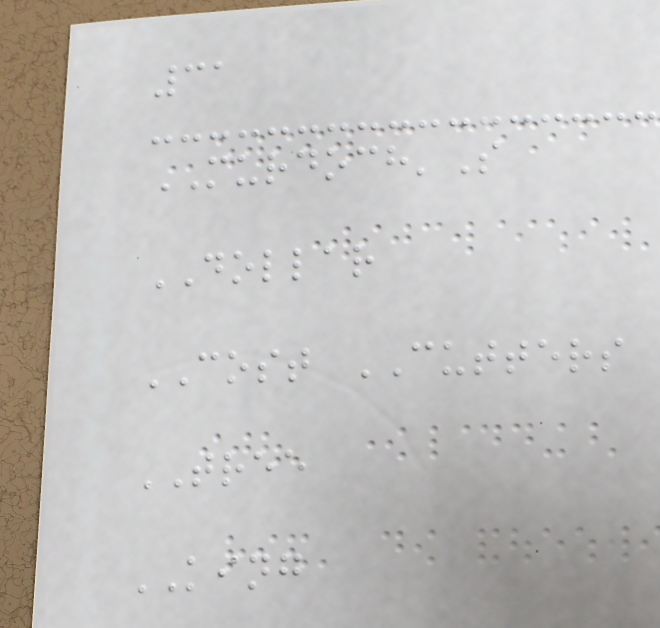31
MURDOCH'S
DOLLAR
COST CUTTERS
TREE
KING
